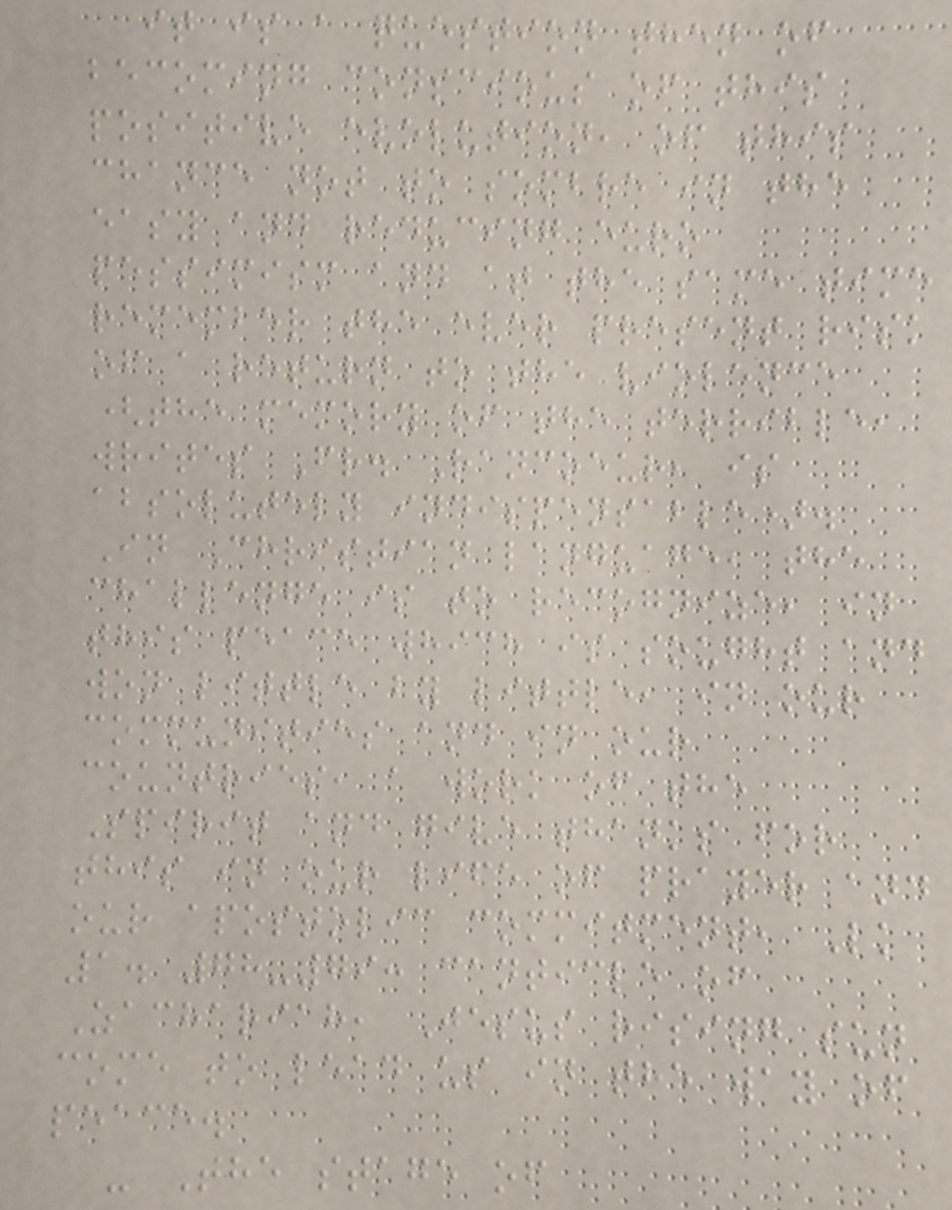it is a question then of
becoming conscious of this
positive evolution, of this
chance not to sombre in the
easy and reducing euro
pessimism and at the same time
remember the ever present risk
of a return to the violence
(the memory of the terrible,
writes Fr. Rancoeur, is
absolutely indispensable).
In Christian language, the
challenge is to recognize, in
this peace which is sought and
won little by little, in our
communities and in our
countries, a work of the
Spirit and give thanks for
this in our life of prayer and
our apostolic commitment, Lk
1. 78-79: canticle of
Zachariah, Jesus rising sun
come to lead us in the way of
peace.
- The stage of
